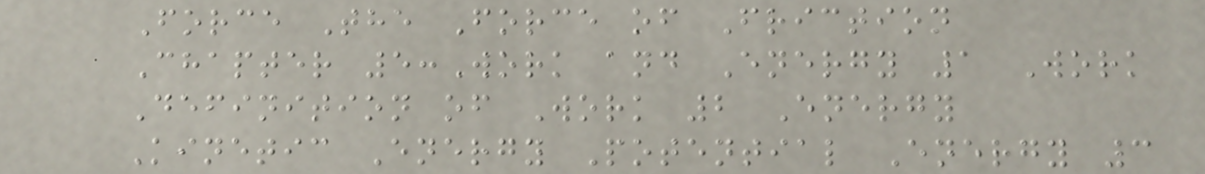Force The Force of Friction
Chapter 5:Work and Energy 1 Work
Definition of Work 2 Energy
Kinetic Energy Potential Energy 3
